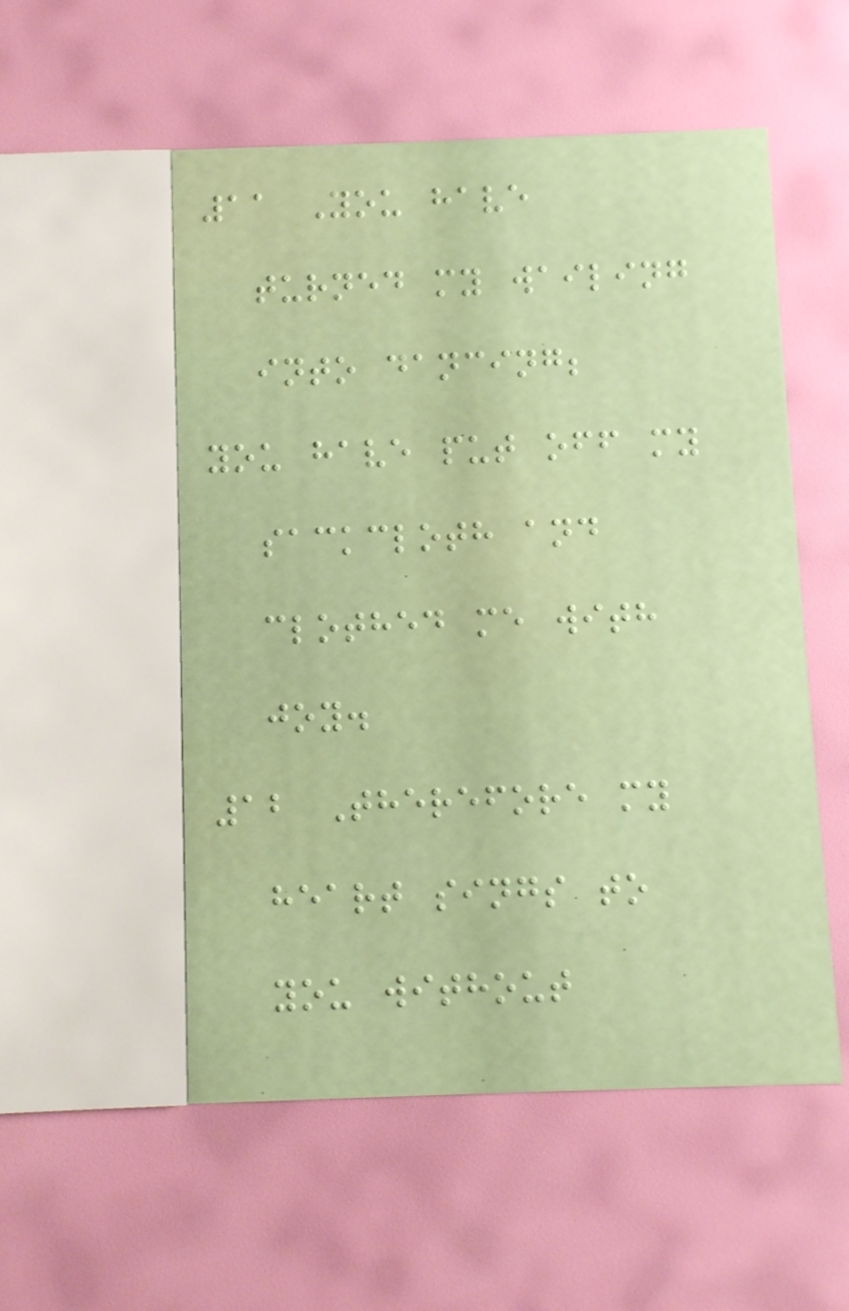11 You have
turned my wailing
into dancing;
you have put off my
sackcloth and
clothed me with
joy.
12 Therefore my
heart sings to
you without
